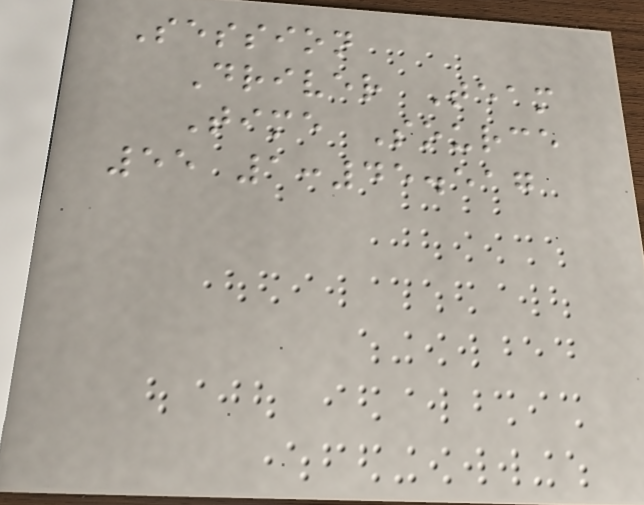Session
Driver Team
Time Source
55 1:45.517
